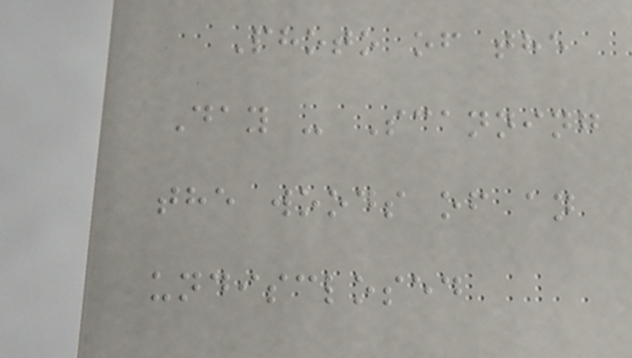Photo of the
Day - Scanning
the woods of an
undisclosed
